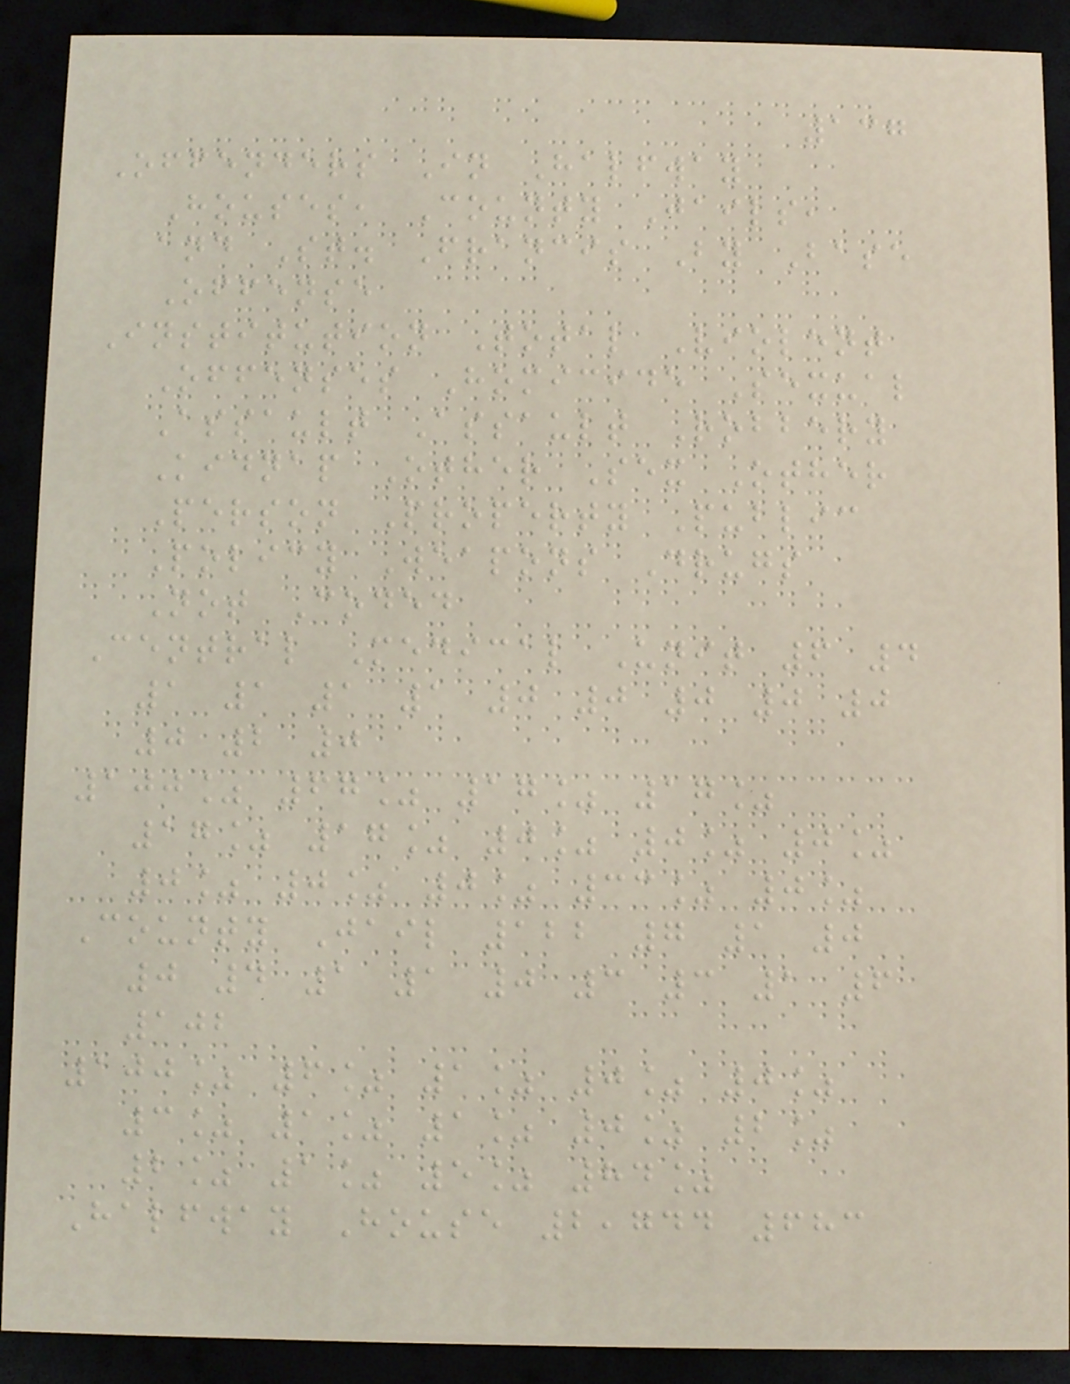137
Offenders In Halfway
Houses, County Jails,
and St. Francis By Base
Offense
Institution Total Violent
Offenses Homicide Sexual
Assault Assault Robbery
Kidnap Other Sex Other
Person Property Public
Policy Weapons Drugs
Not Coded
Central Medical Unit 6 4
1 1 1 1 0 0 0 0 0
0 2 0
100% 67% 17% 17%
17% 17% 0% 0% 0%
0% 0% 0% 33% 0%
County Jail 122 7 1 0
0 4 1 1 0 3 3 1 6
102
100% 6% 1% 0% 0%
3% 1% 1% 0% 2%
2% 1% 5% 84%
Halfway House 2,744 683
